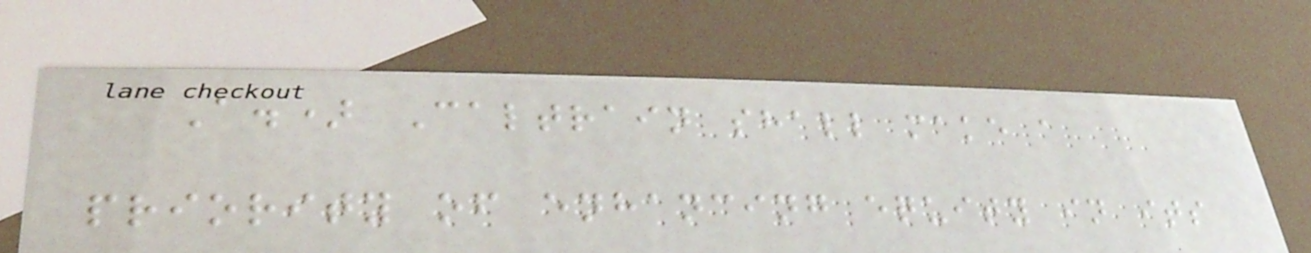A.) Caltrain shall make a
priority of enhancing equity in its
